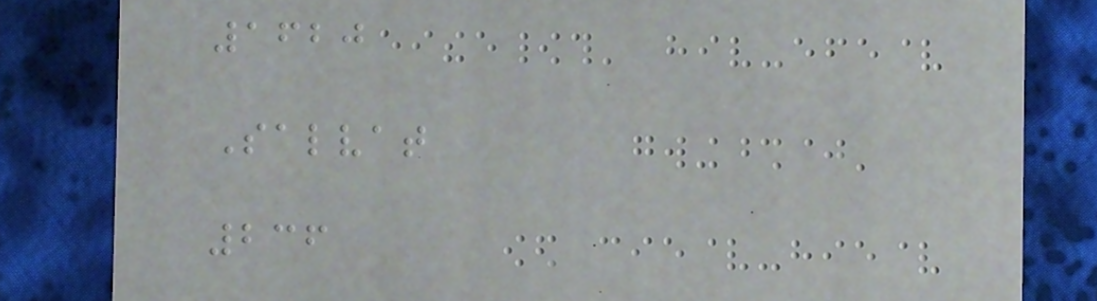1620
Salvat
236
